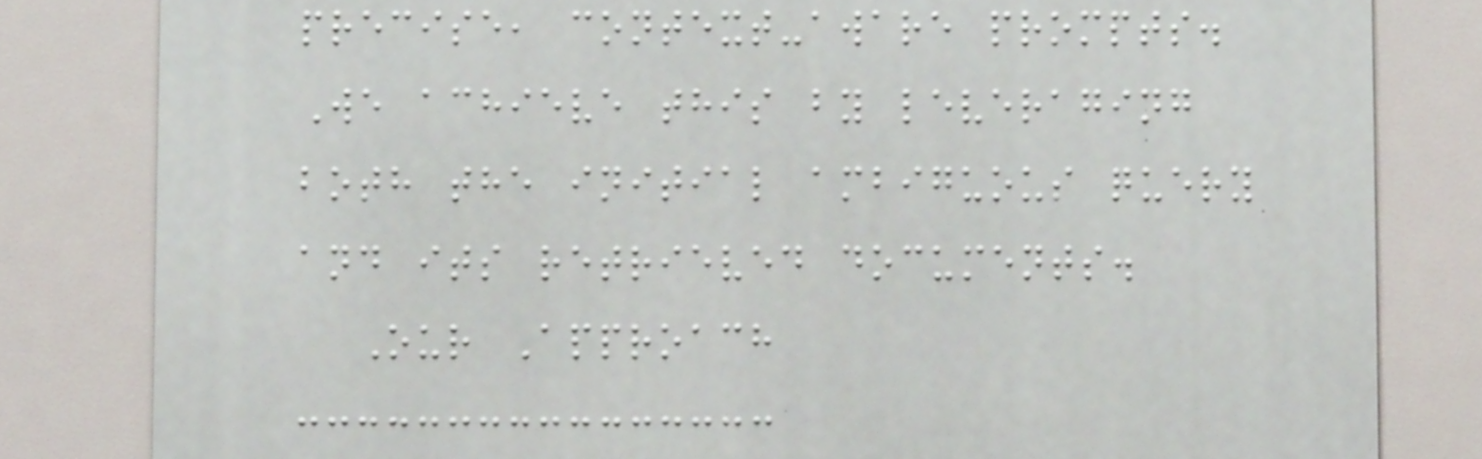precise, context-aware prompts.
We achieve this by leveraging
both the initial ambiguous query
and its retrieved documents.
Our Approach
